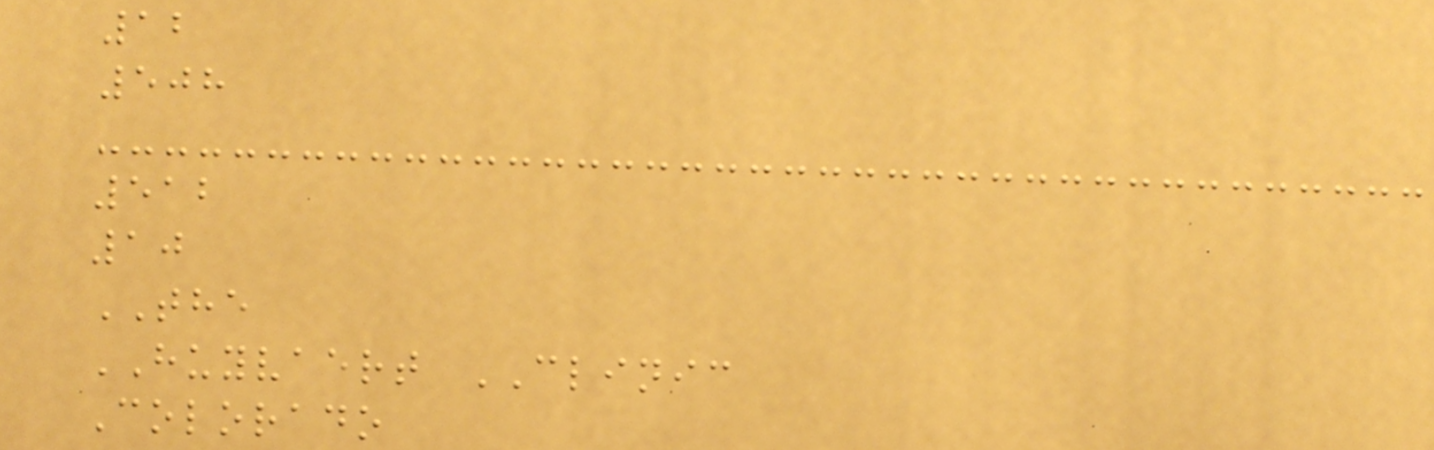12
508
512
10
THE
HUYVAERT CLINIC
Colorado
